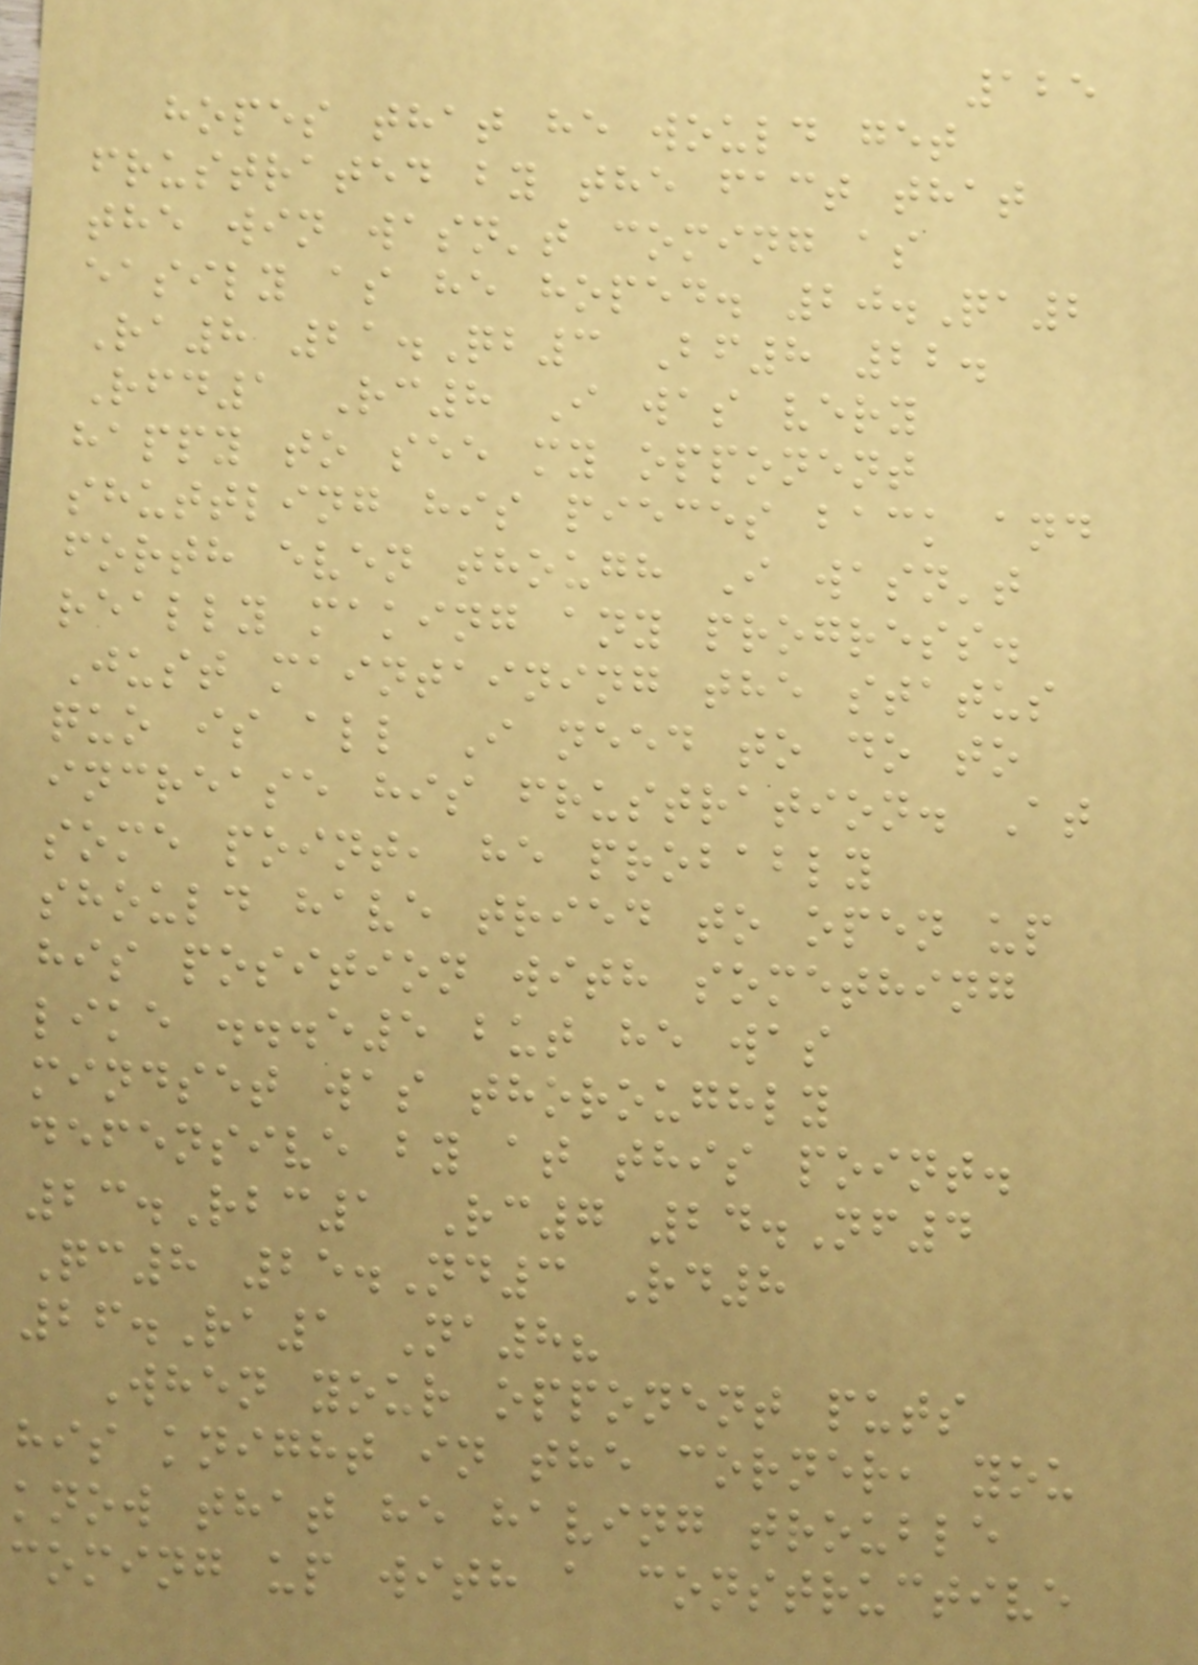125
hopes that he would get
frustrated by the fact that
the win wasn't coming as
easily as he hoped. 20.Qa2
Ra8 21.Qb3 Bf8 22.
Rfd1 Rc8 I was very
happy to see my opponent
shuttling his pieces back and
forth even though I wasn't
really making any progress.
Just maintaining the status
quo is all I need to do to
increase his frustration. At
some point, he probably
should have tried to open up
his position with something
like ...e5 but he was
mindset was thoroughly
defensive by at this point.
23.Rbc1 Rc7 24.Nf4
Qc8 25.Nd3 Rd8
26.Ra1 Na8?
When your opponent puts
his knight in the corner, you
know that he having trouble
coming up with a constructive
